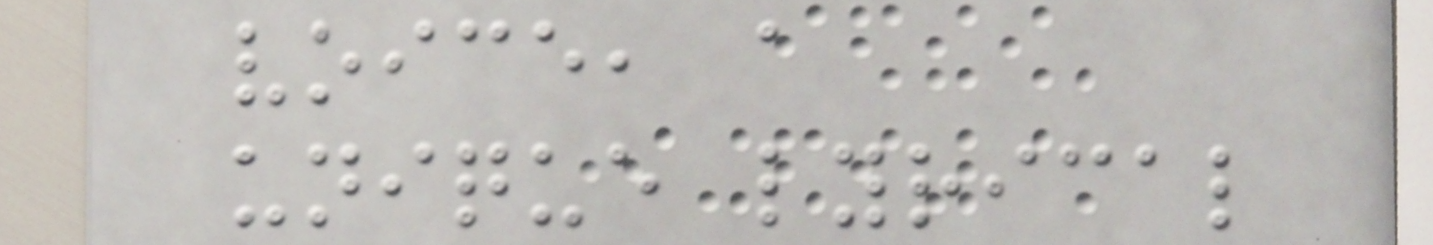voice, a
unique lyrical
